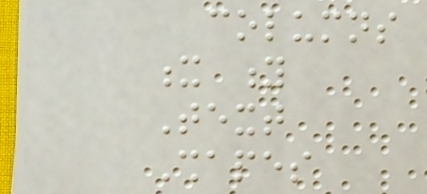columns
x y
Text
Shapes
